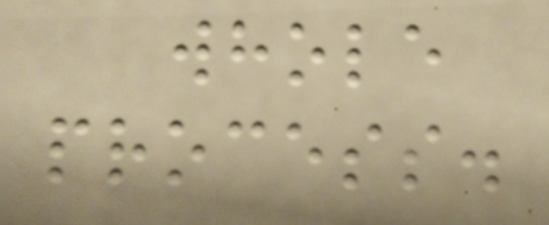whole
process.
